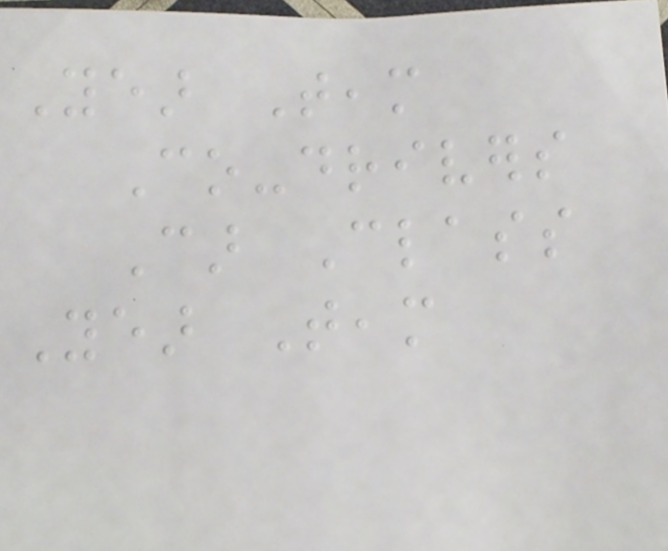Year Team
Co-drivers
Car Class
Year Team
